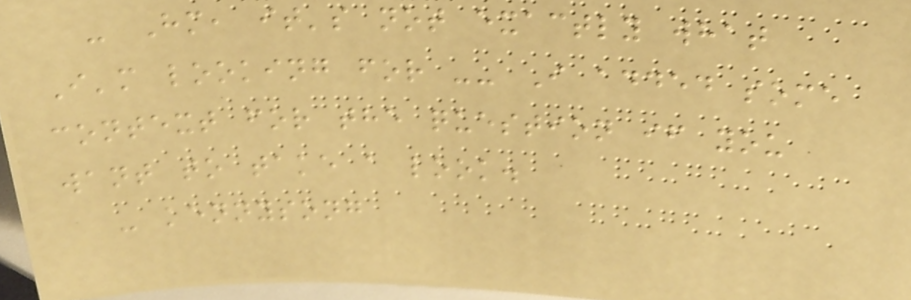- Hm, it's not exactly what
I'm looking for -- I added some
context for the question if you
want to take a look.
- kennysong
